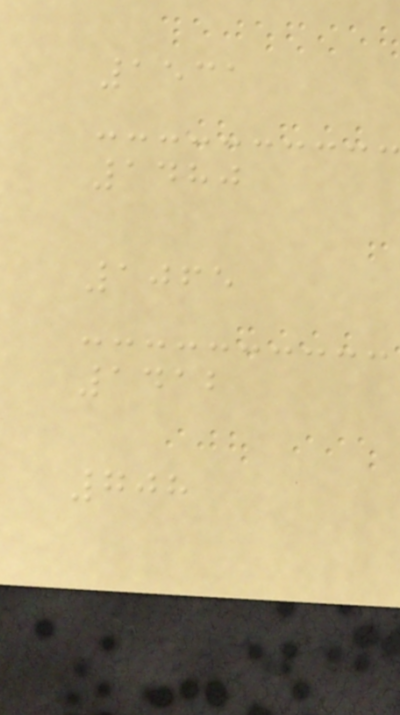1531
1480
1065
1412
708
